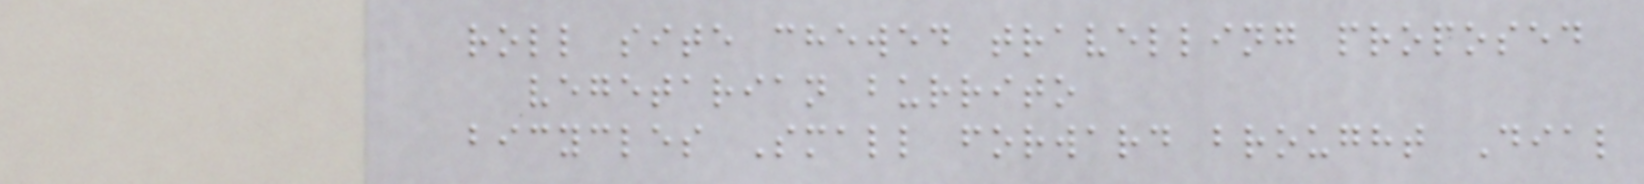roll site chewed travelling proposed
vegetarian burrito
bicycles Small forward brought Dial
